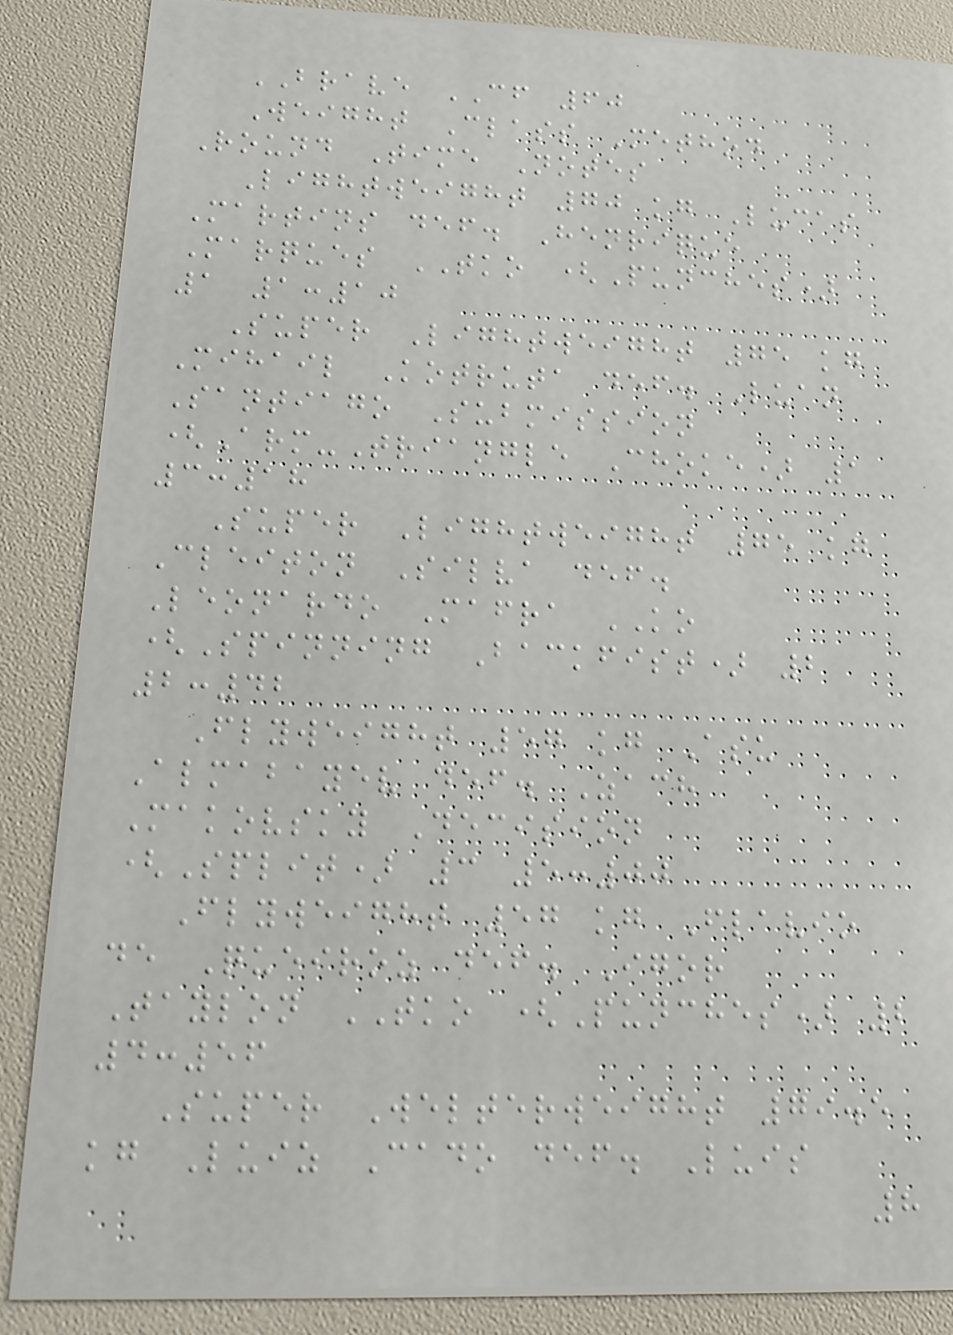BRAVE CF 60
Weight Class Method
Round Time Notes
Lightweight 70 kg Lucas
Martins def. Henrique
Marques TKO (Punches)
1 1:10
Super Lightweight 75 kg
Mihail Kotruta def. Luan
Santiago Submission
(Arm-Triangle Choke) 1
3:18
Super Lightweight 75 kg
Cleiton Silva def.
Leonardo Mafra KO
(Spinning Backfist) 2
2:42
Flyweight 57 kg Asu
Almabayev def. Zach
Makovsky Decision
(Split) 3 5:00
Flyweight 57 kg Flavio
de Queiroz def. Igor
Taylon TKO (Punches) 2
4:56
Super Welterweight 79.5
kg Luiz Cado def. Luis
8
